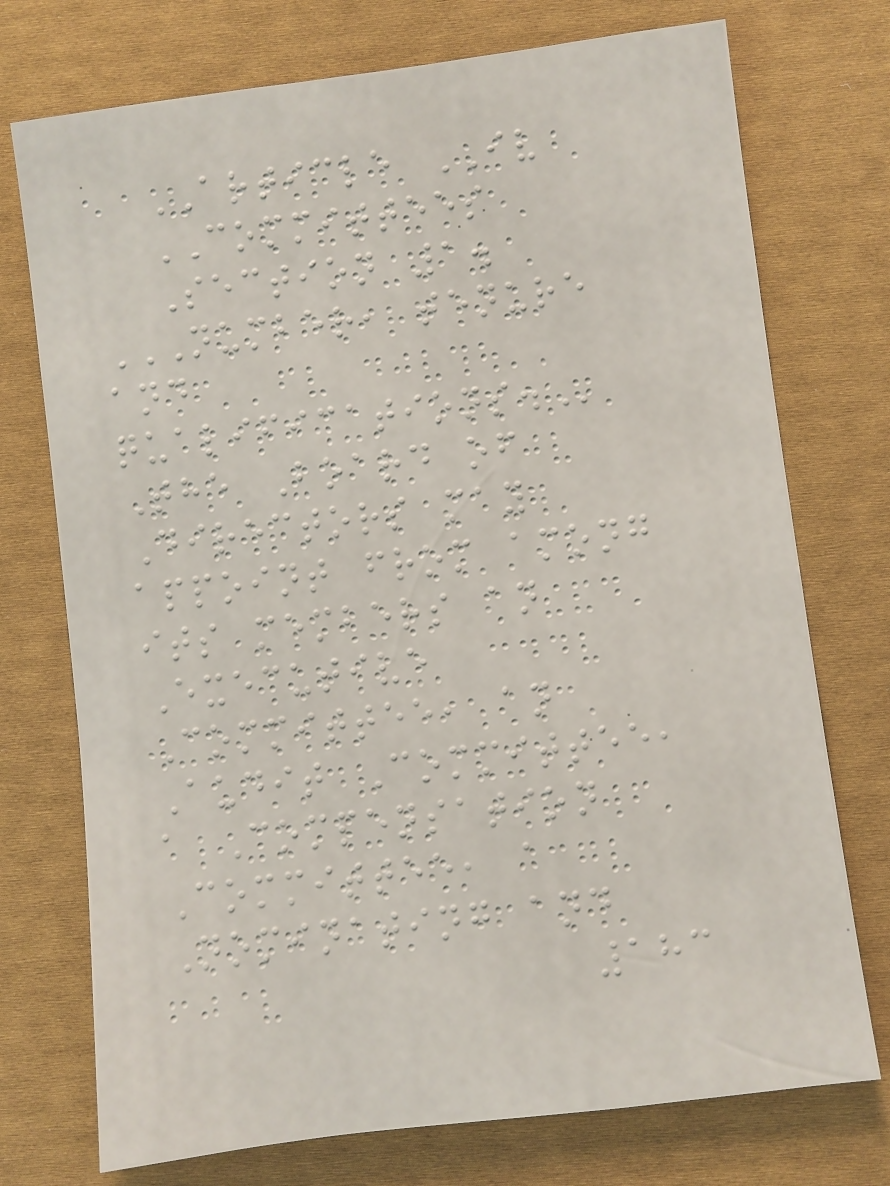ARTICLE IV
COMMITTEES
Section 1.
NUMBER, TENURE
AND
QUALIFICATIONS.
The Board of
Directors may
appoint from among
its members an
Executive
Committee, an
Audit Committee,
a Compensation
Committee, a
Nominating and
183
